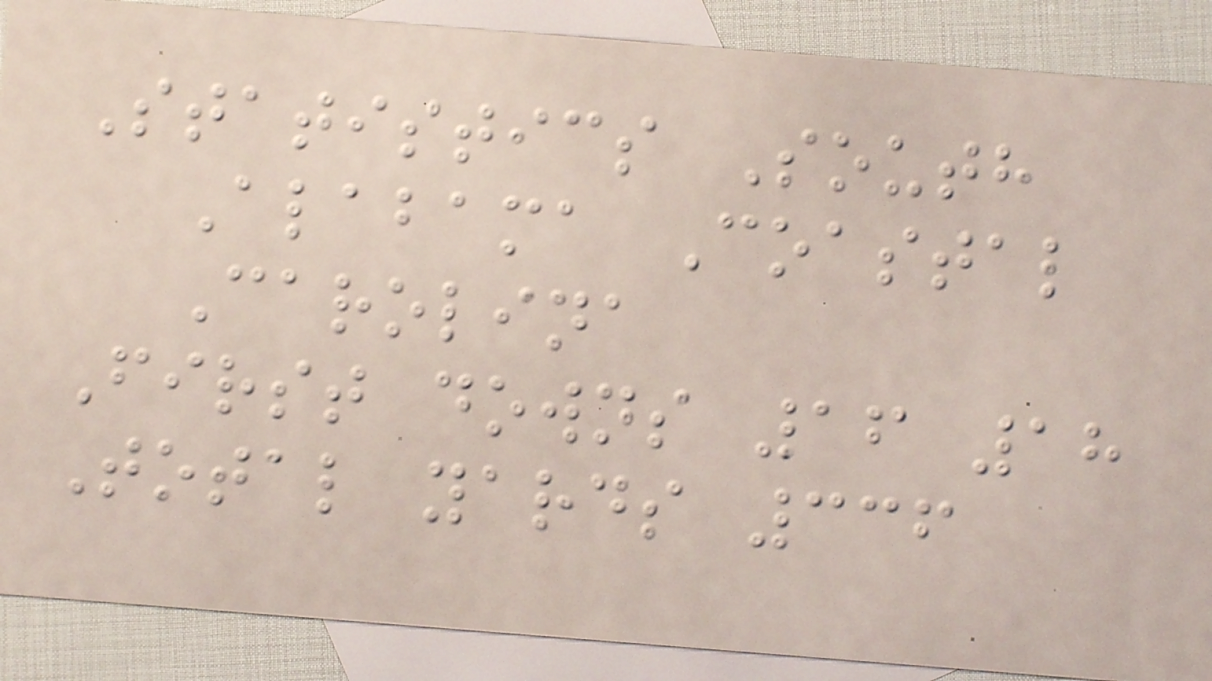Statistics South
Alabama Coastal
Carolina
First downs 16 18
Total yards 336
